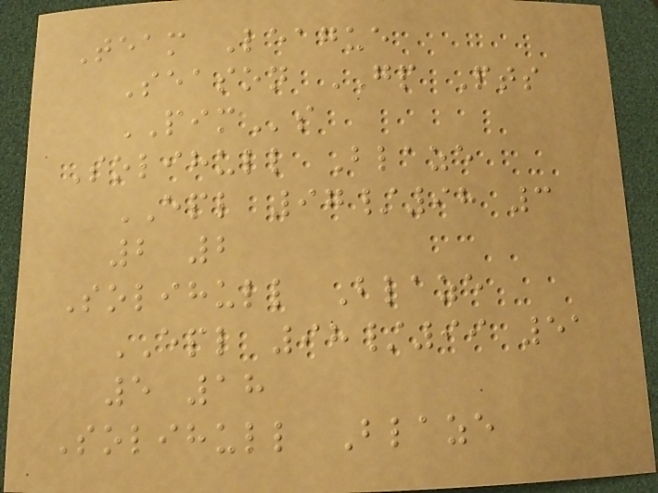Team League
Season GP Pts
PIMs
Solihull Blaze
EPL 97/98 3
2 2
Solihull Blaze
EPL 98/99 51
5 18
Solihull Blaze
